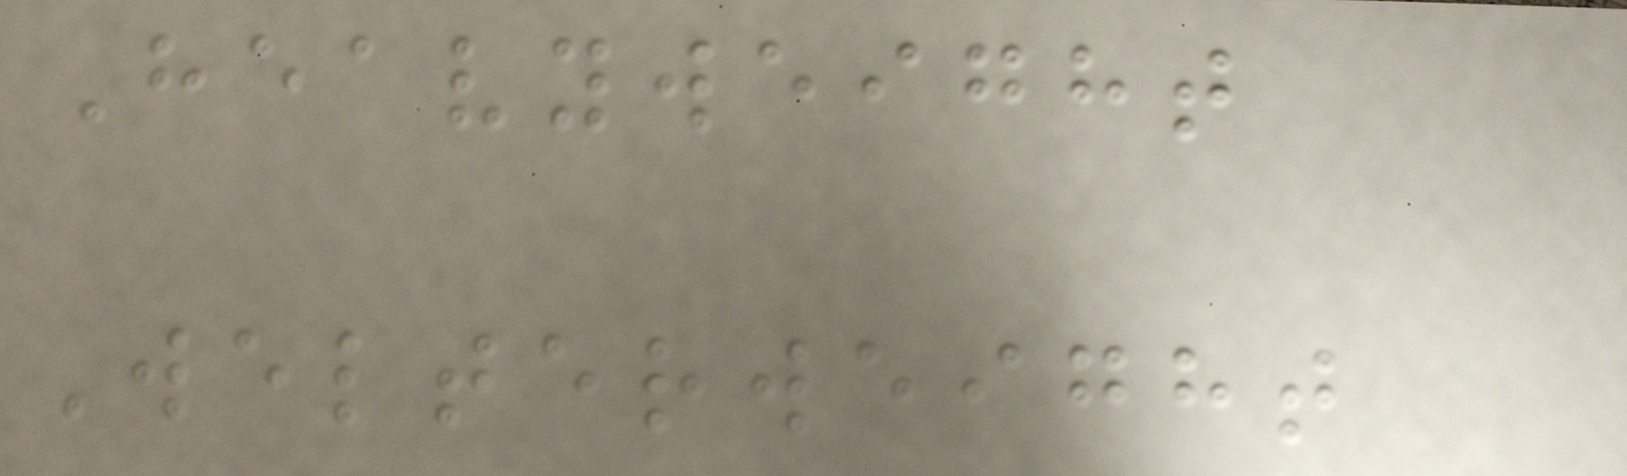Heavyweight
Welterweight
